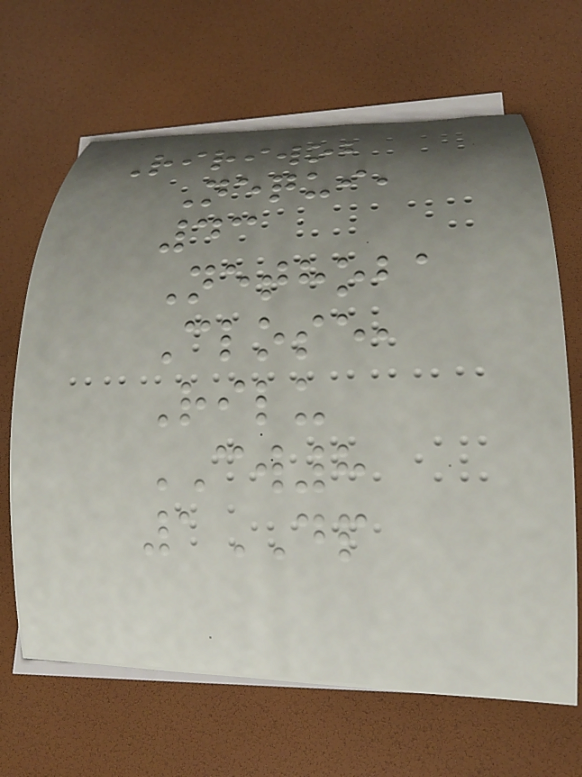Ririwob
Nequi,
43
Nethoba
Close,
Rilu
CW8
1DP
